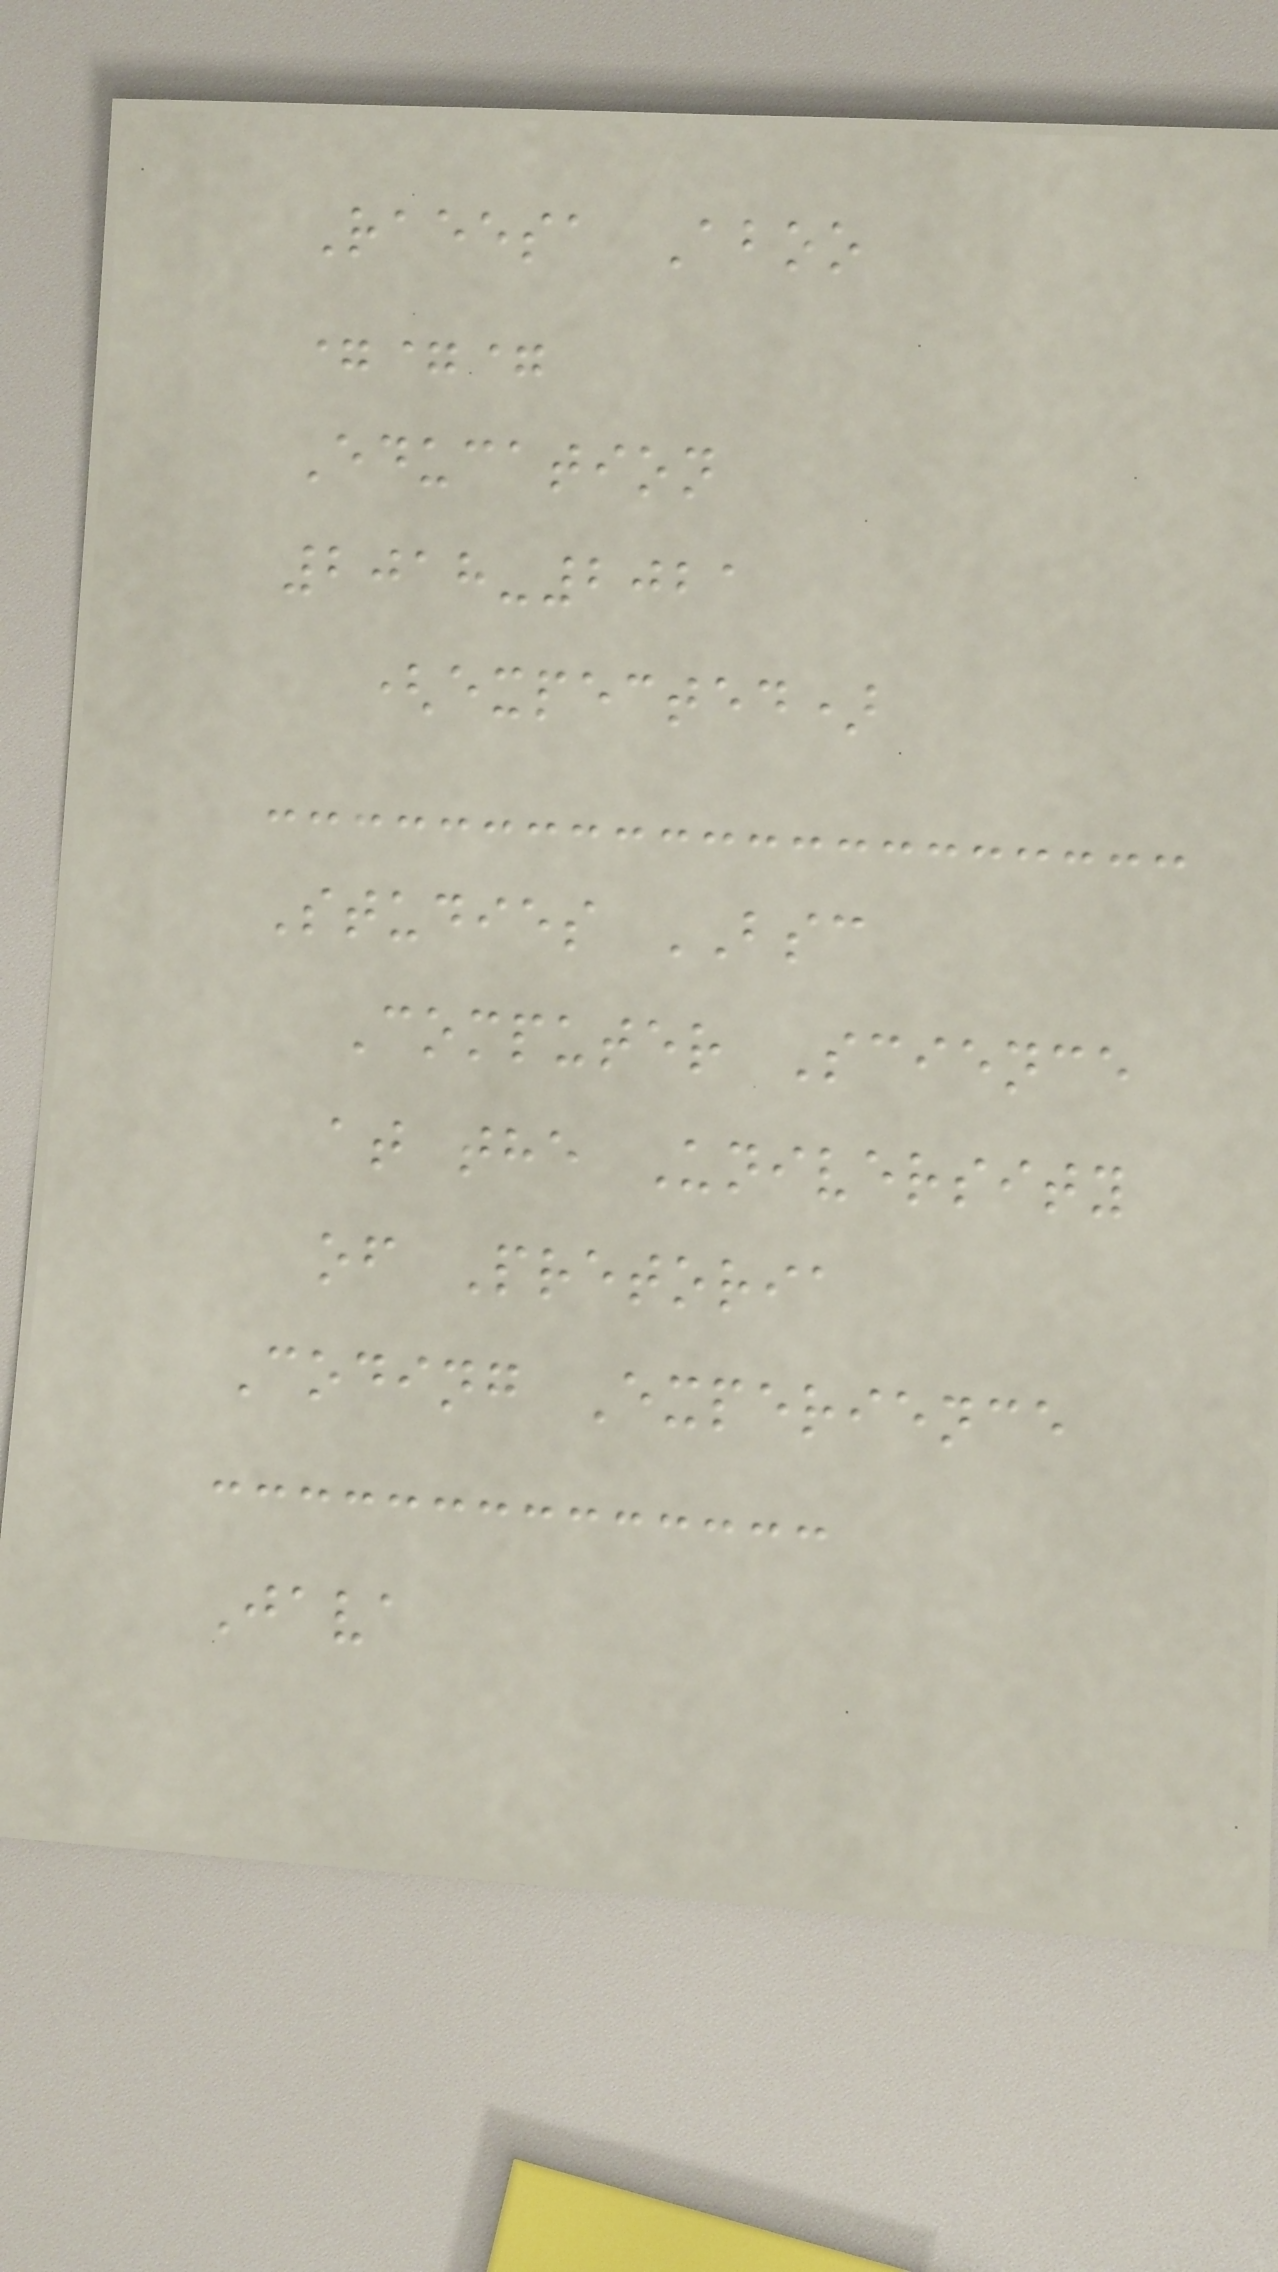Raeesa Aboo
===
Education
2018-2021
(expected)
Studies BSC
Computer Science
at the University
of Pretoria
Coding Experience
Java
